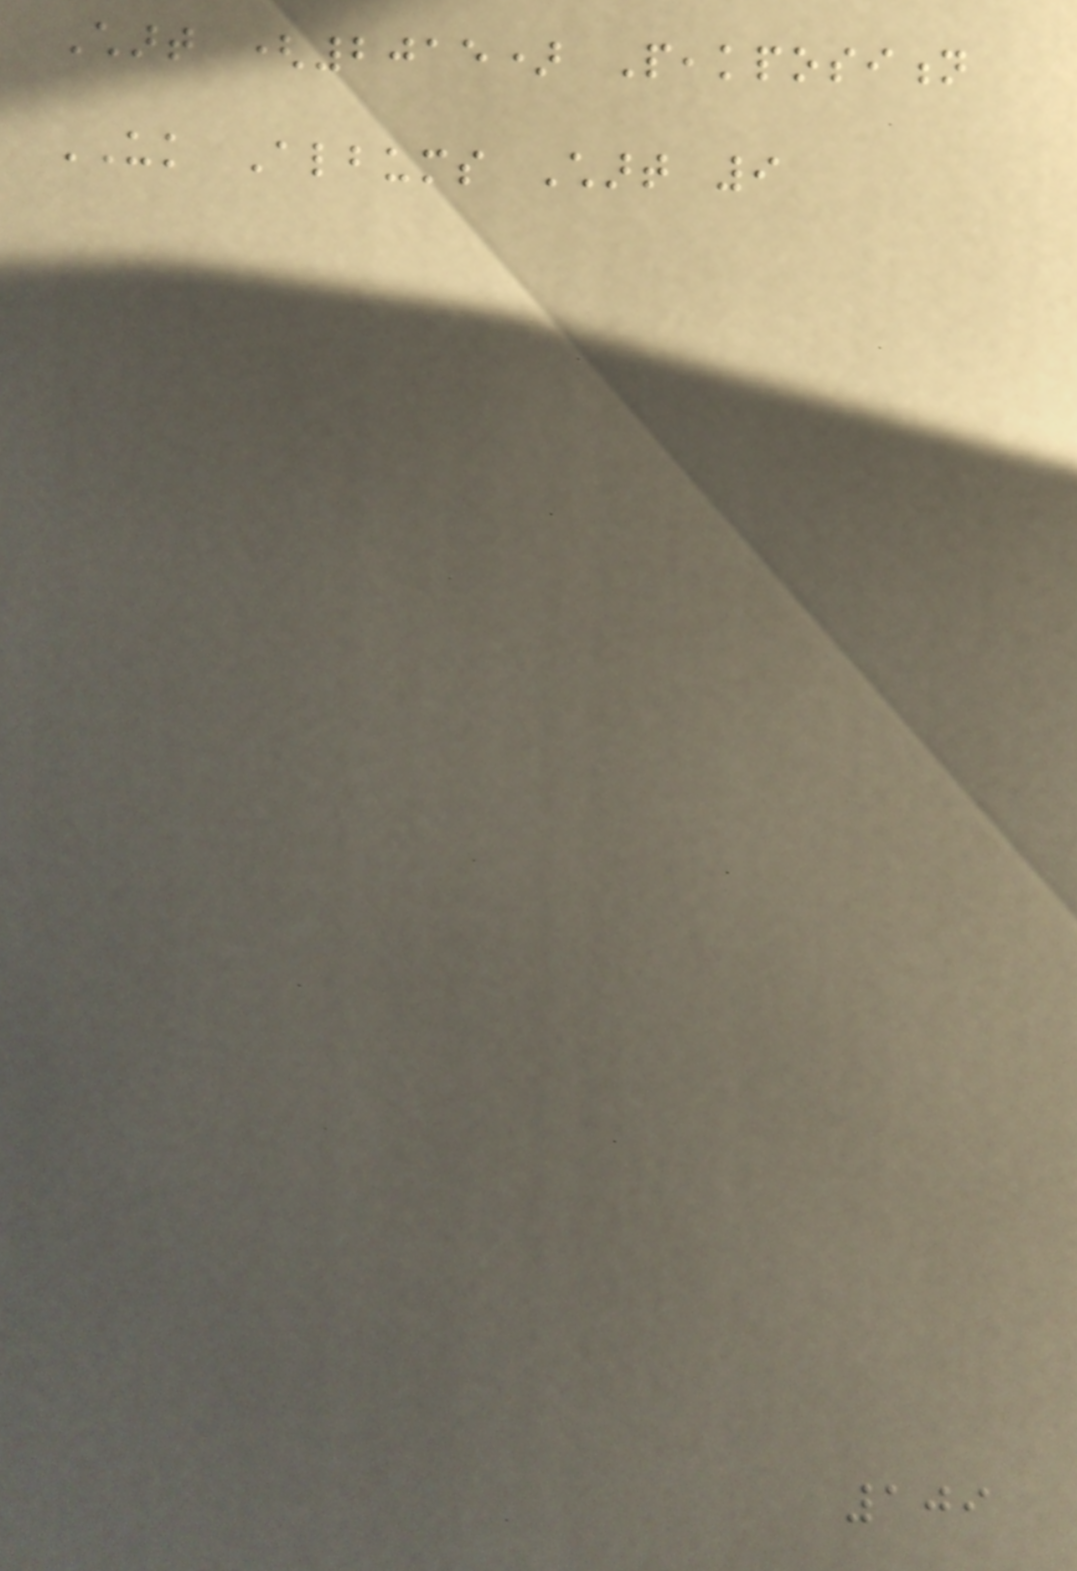Chart (2015) Peakposition
UK Albums Chart 9
109
